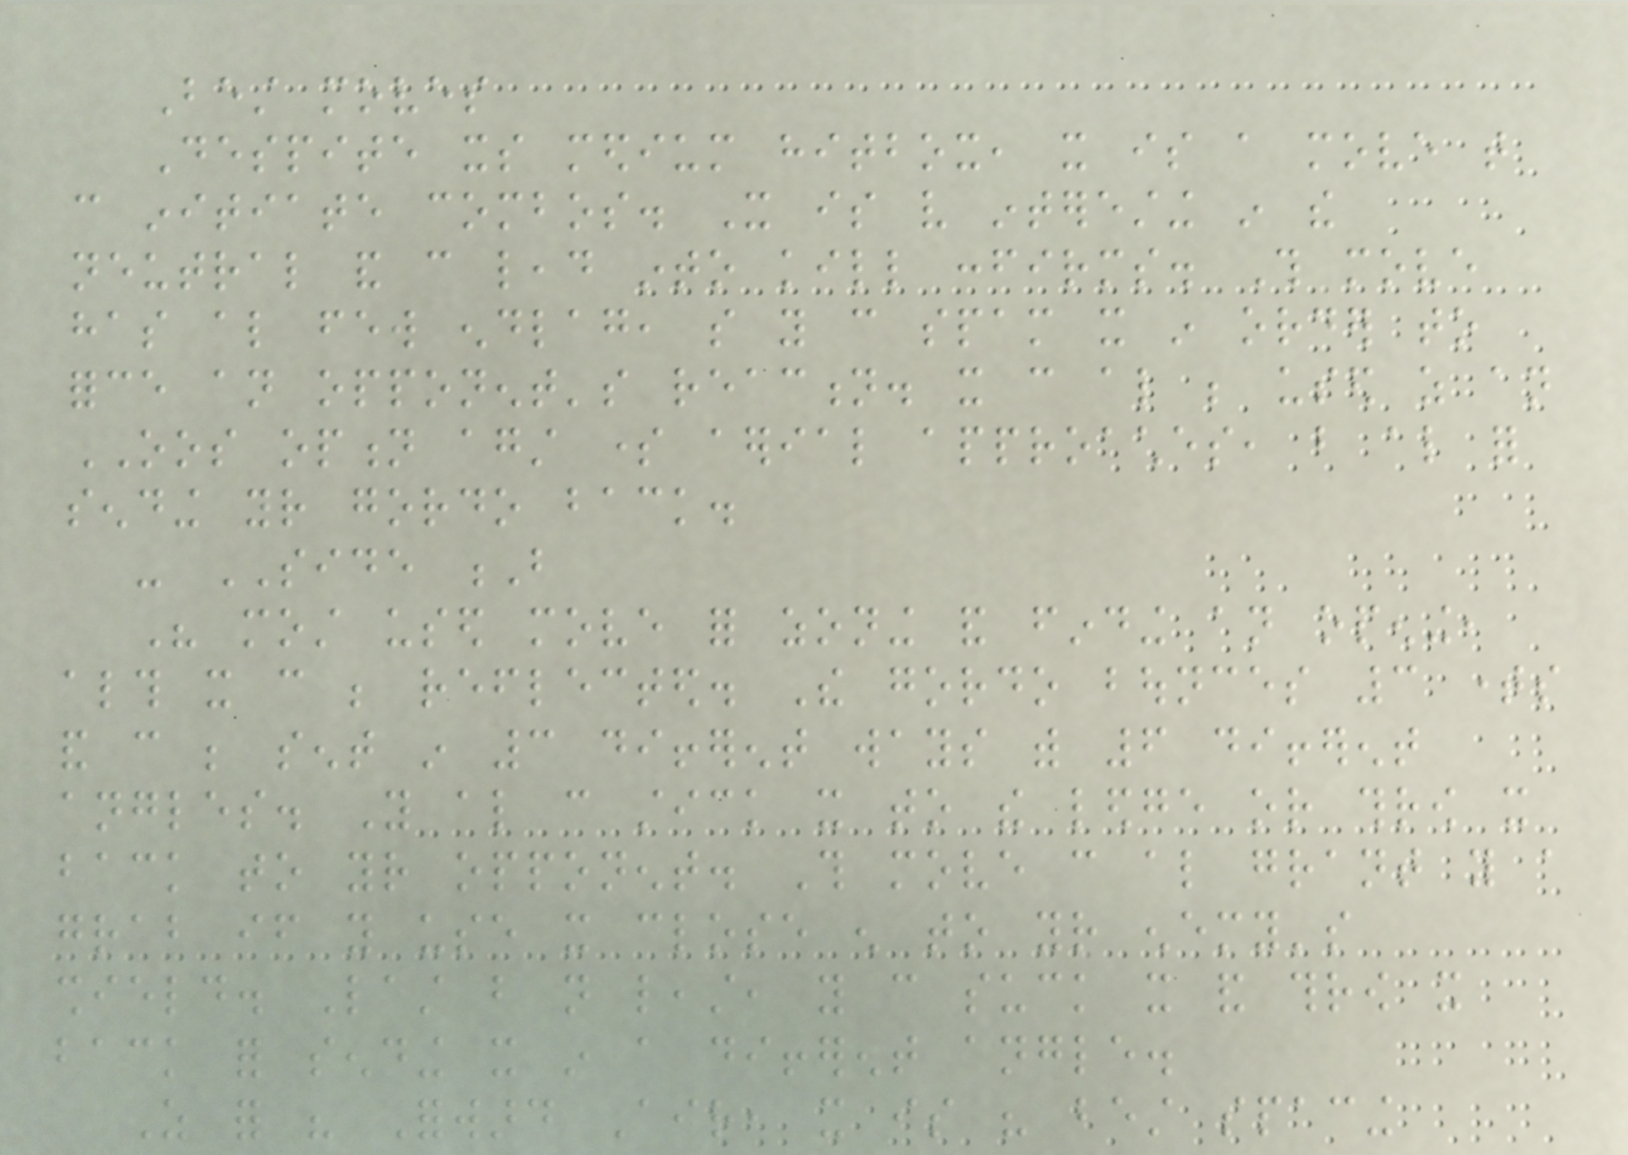Best moves
Despite its medium hitbox, it is a move that
can initiate combos. It is very interesting in the
neutral and can lead into kill confirms. This move
has also few endlag, so you can spam it in order to
force an opponent's reaction. it can also be used as an
OOS option against some aerial approaches, but also for
sending your gordo back.
- SIDE B
His most used move for zoning and finding an opening,
although it can be reflected. The gordo bounces 3 times
and can be sent in 3 different ways with 6 different
angles. You also can stick it to the ledge or throw it
back to your opponent. This move can also grant you a
grab if you use it close enough to your enemy's
shield. Last but not least, you can suck it and throw it
back for sending it in a different angle.
As for his Forward Air, it is his best spacing
